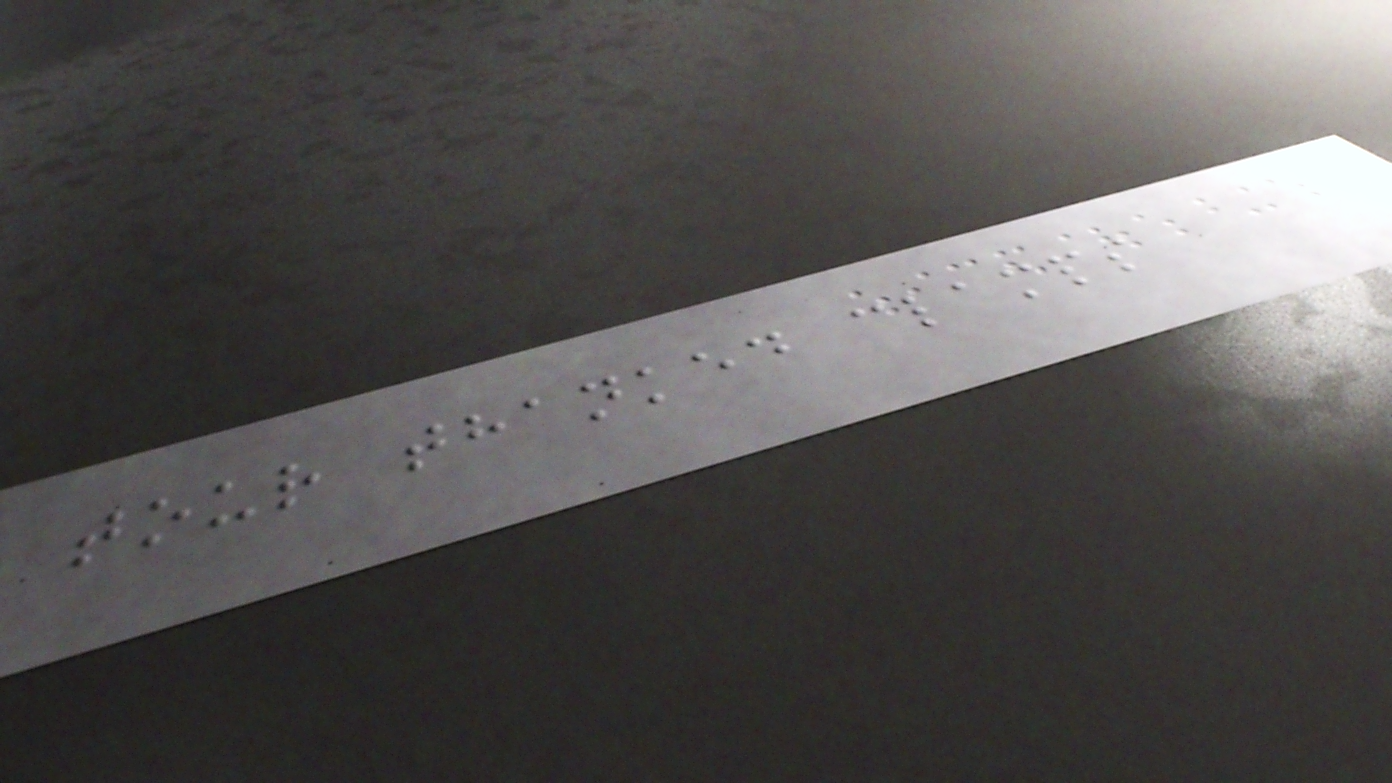tour thanked clamps
